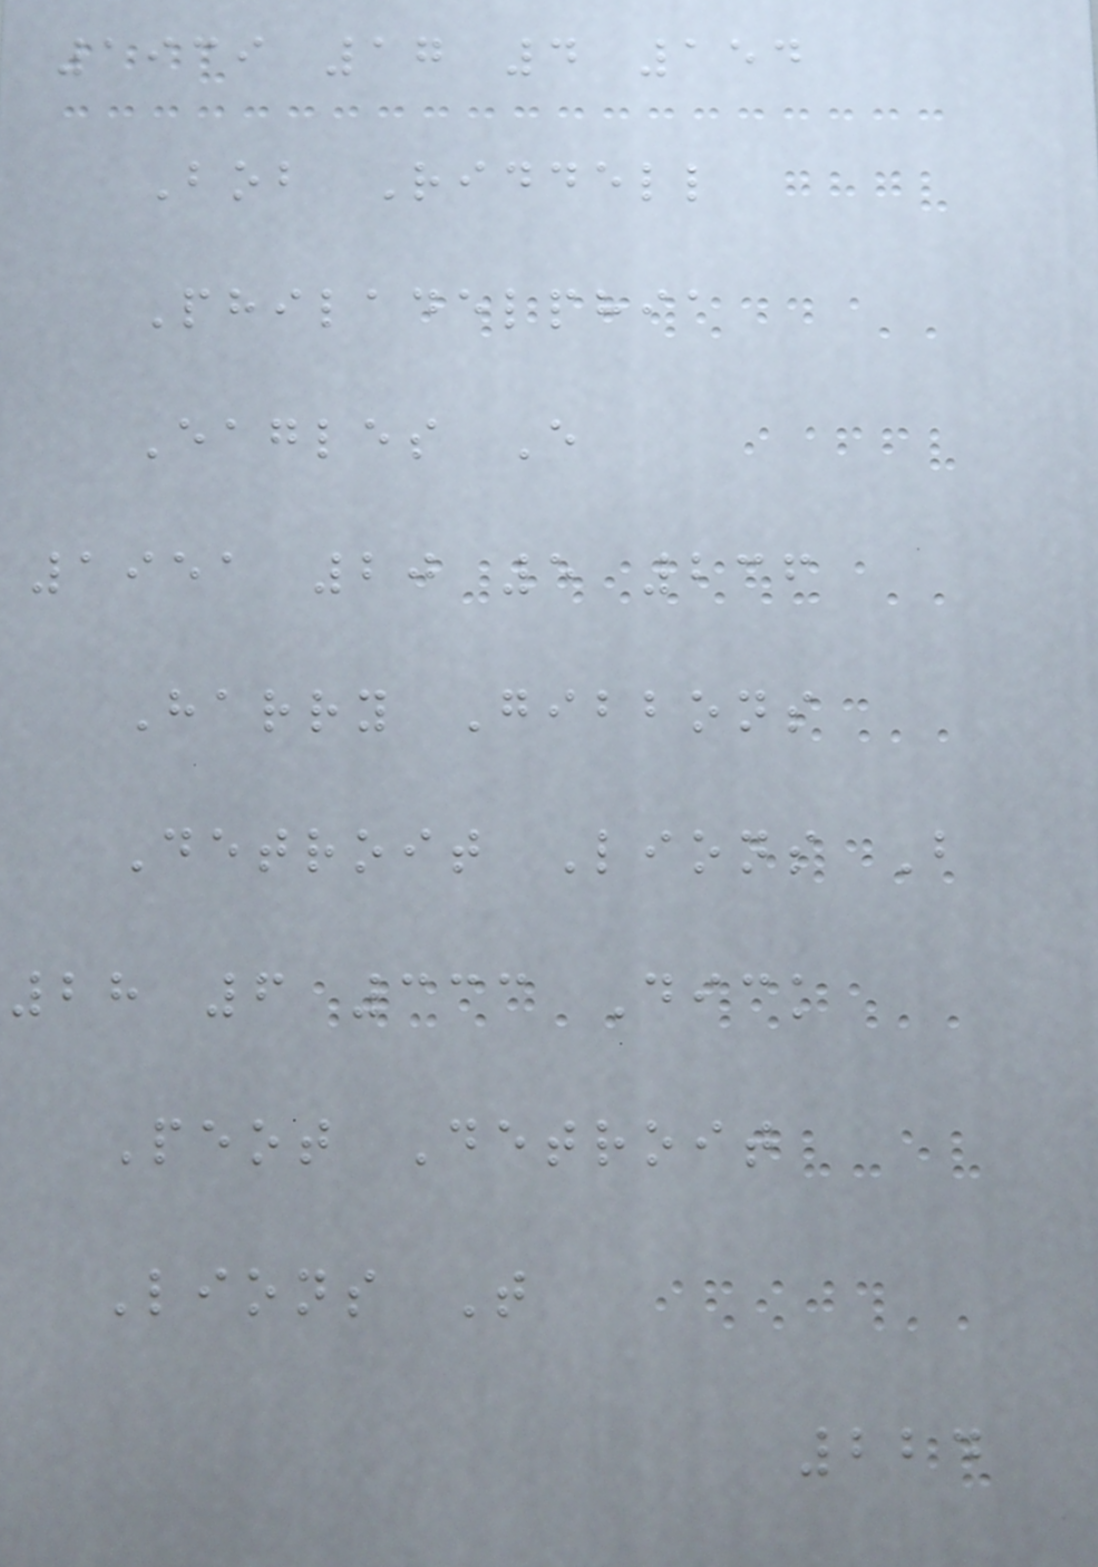1939 17 4 154
Bob Riddell
Philadelphia
Eagles E
1951 20 5 236
Harry Gibbons
Detroit Lions B
28 6 333 Dick
Peot Detroit
Lions T
224
